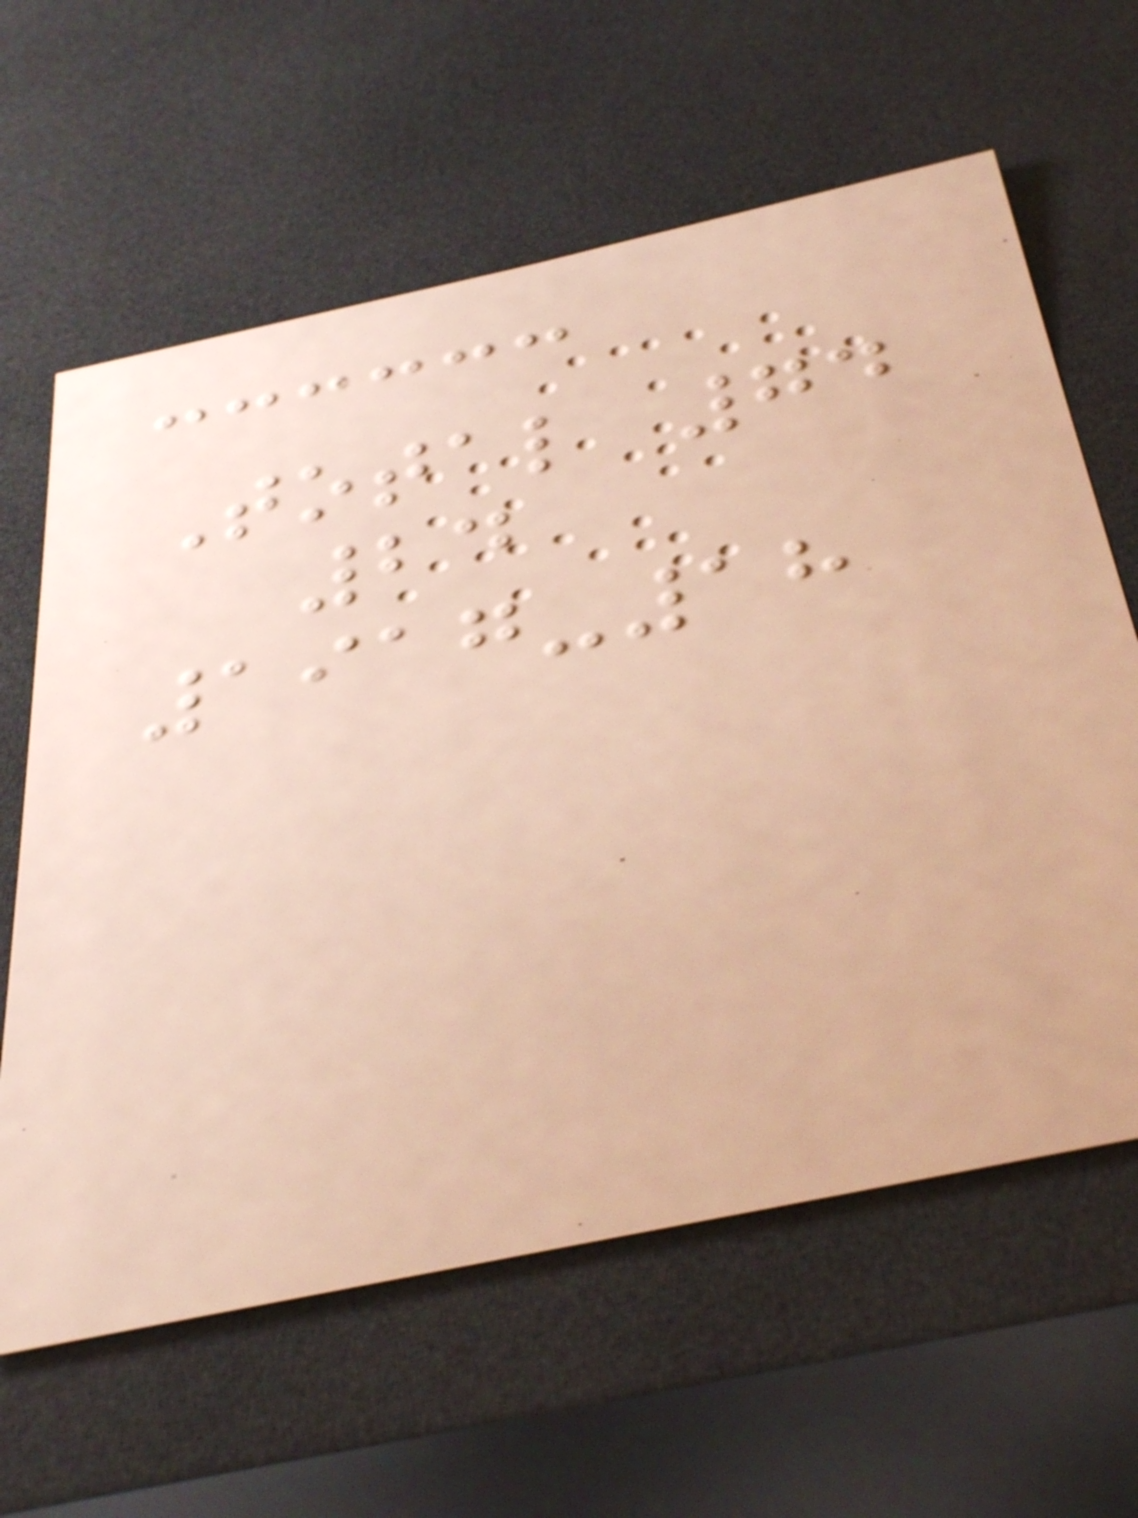Total 74
24
1917-18
